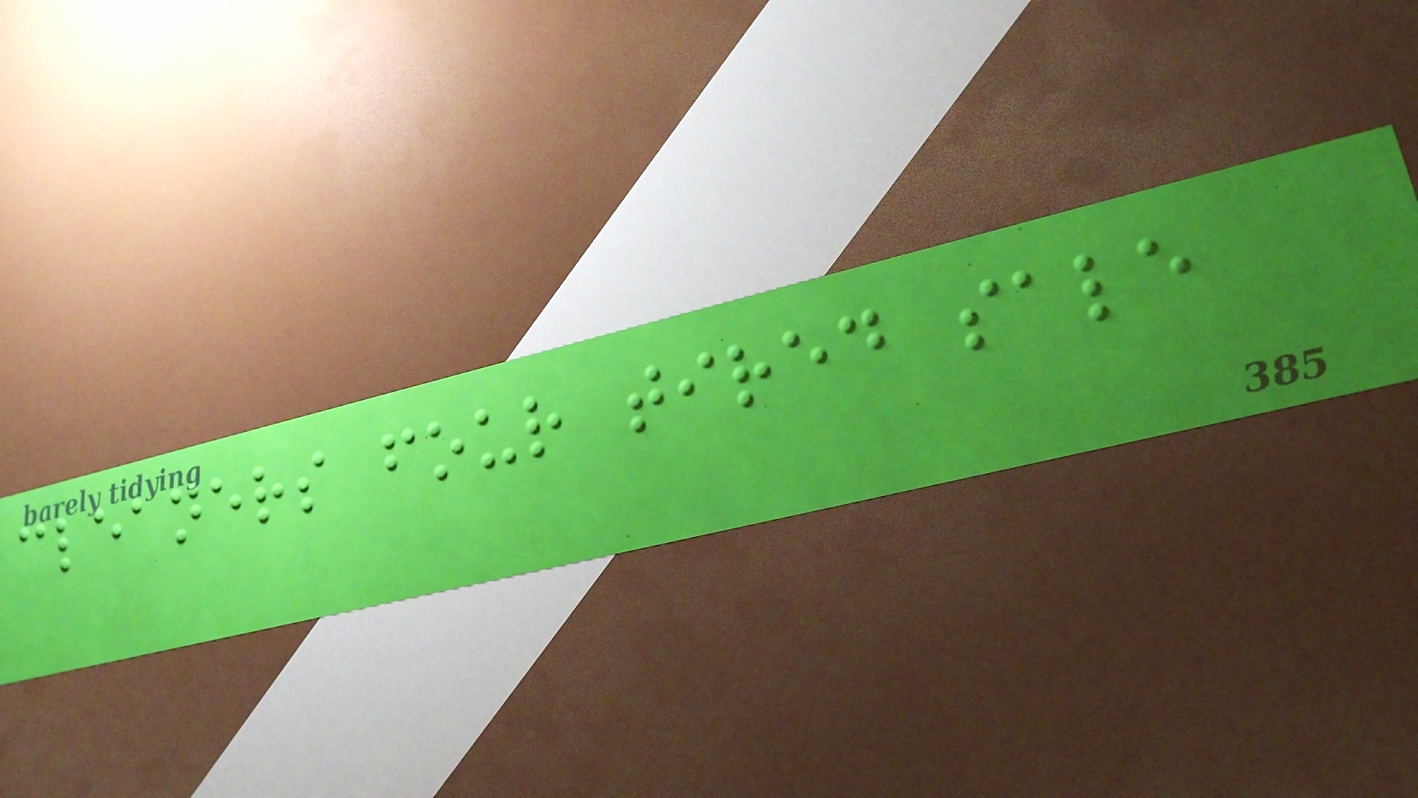cleaners four tired sale
